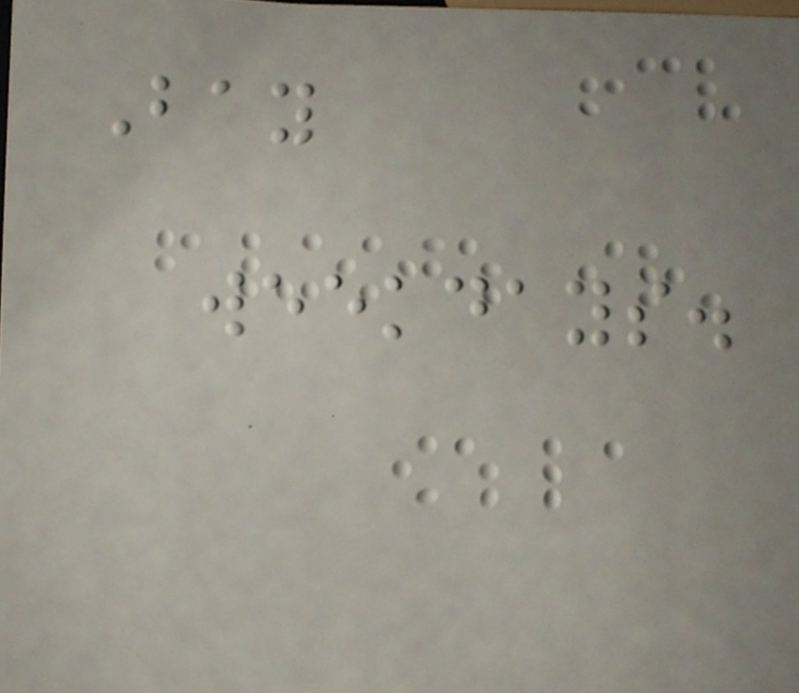Bay
weekdays.
